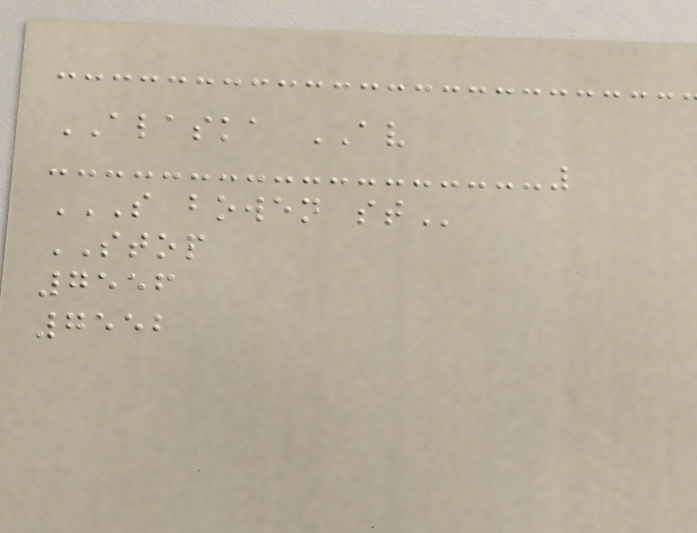ALASKA AV
S BOWEN ST
STOP
7556
7552
